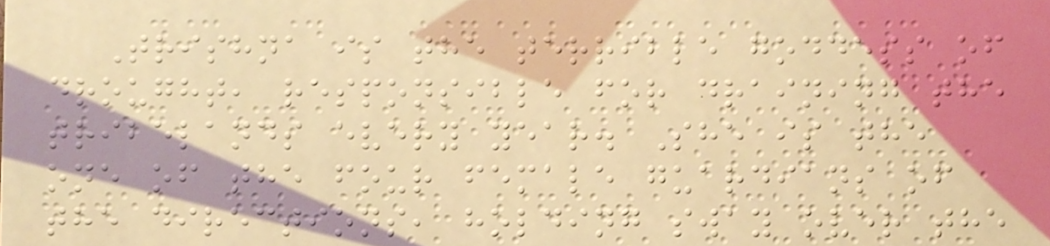Trishna is the terrible goddess of
drought, responsible for draining the
tribelands every year. She is the
one of the four female guardians of
the directions, holding sway over the
